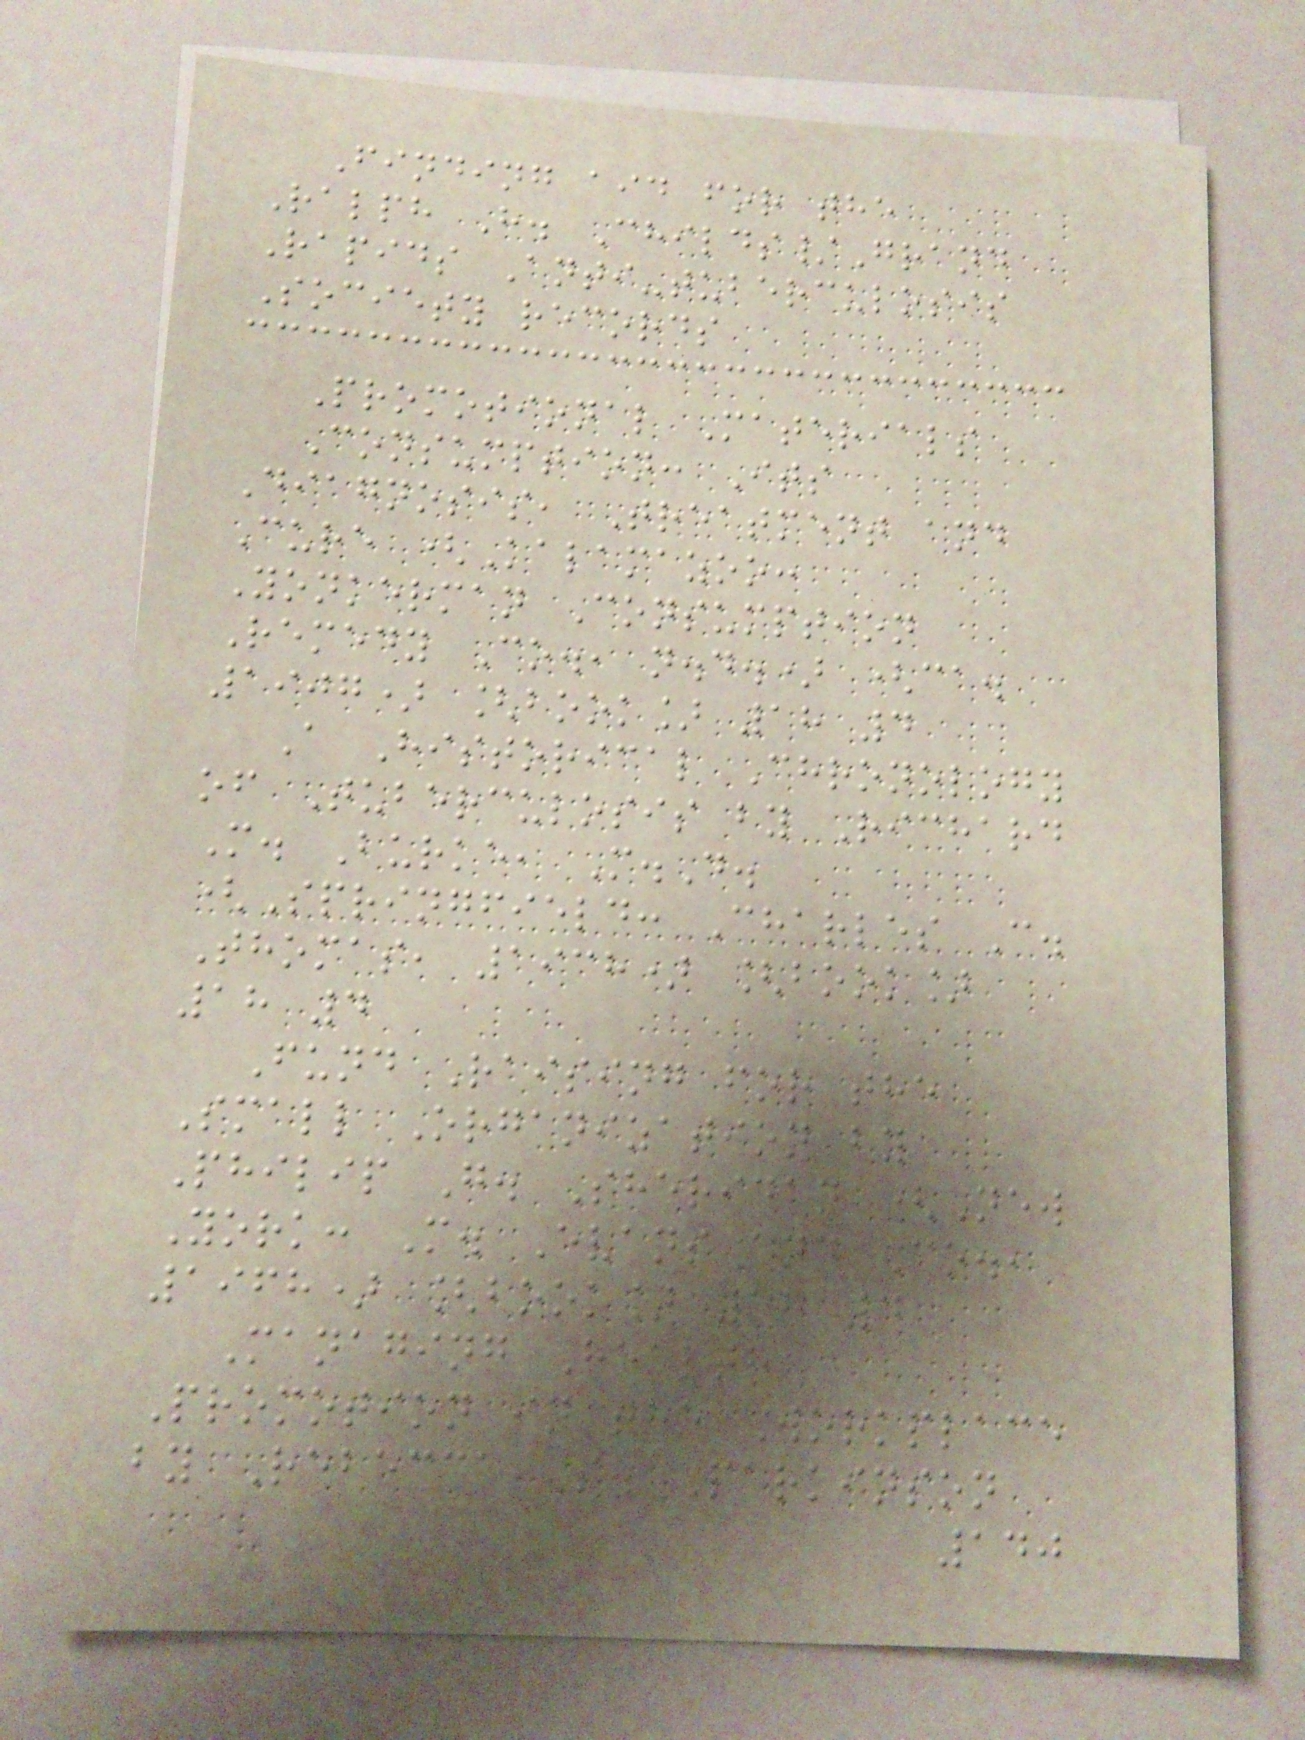Finding aid for the
Ralph H. Childs/Grand
Rapids Anti-tuberculosis
Society records
Promotional Materials
Consumption: Its
Diagnosis, Treatment and
Cure (Kalamazoo:
Yonkerman Consumption
Remedy Co., n.d.) (ca.
1907) [book] 18 4
A Historical Chronology
of Tuberculosis by Richard
M. Burke, M.D.
(Springfield: Charles C.
Thomas, 1938) [book]
18 4
Fund Raising for the
Small Organization by
Philip G. Sheridan (New
York: M. Evans and Co.,
1968) [book] 18 4
Managing Health
Promotion in the Workplace
by Rebecca S. Parkinson
140
